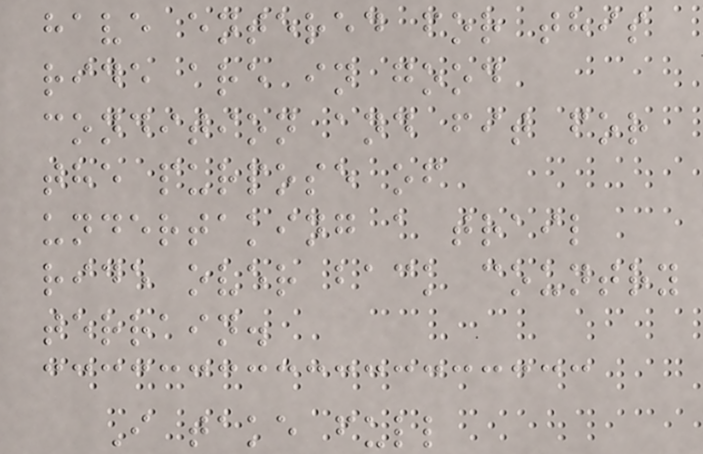have entered for this
ride are in good
condition and fit for
the purpose of
undertaking a trail
ride over back country
terrain.
I take full
